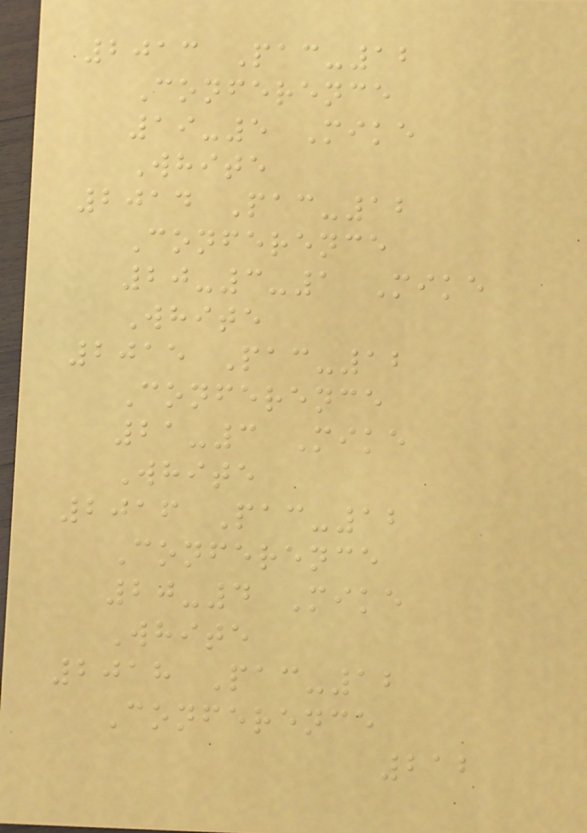2013 Pac-12
Conference
19-5 Mike
White
2014 Pac-12
Conference
20-3-1 Mike
White
2015 Pac-12
Conference
21-3 Mike
White
2016 Pac-12
Conference
20-4 Mike
White
2018 Pac-12
Conference
212
